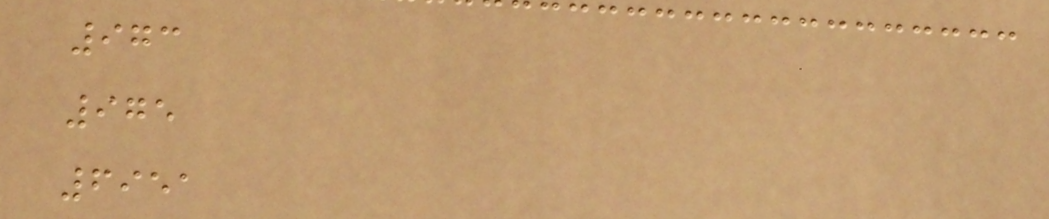973
975
6951
